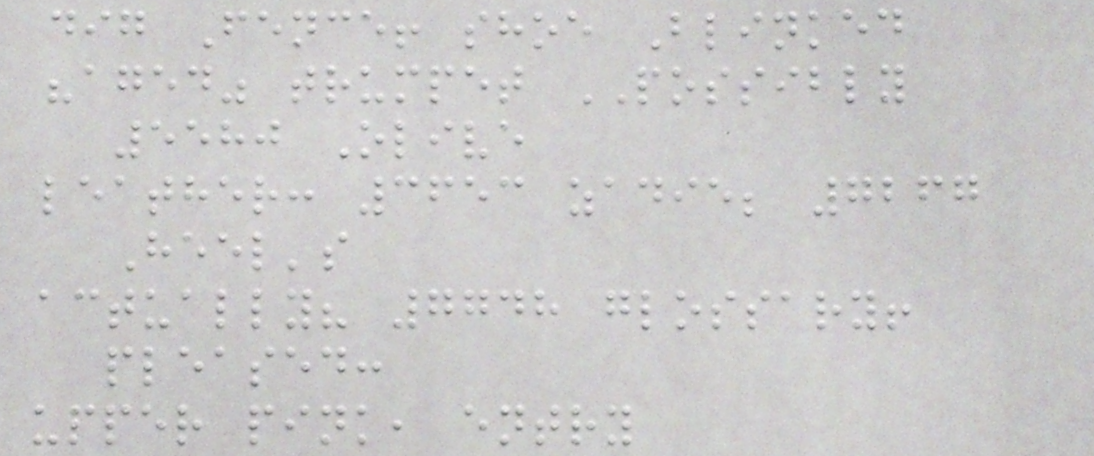dig Fence! shoe Blinked
"aged" trumpet POSSIBLY
5580 Olive
leather: 3653 zadie; 7267
Heel's
actually? 7748 glossary!
pleased:
upper pink, entry
